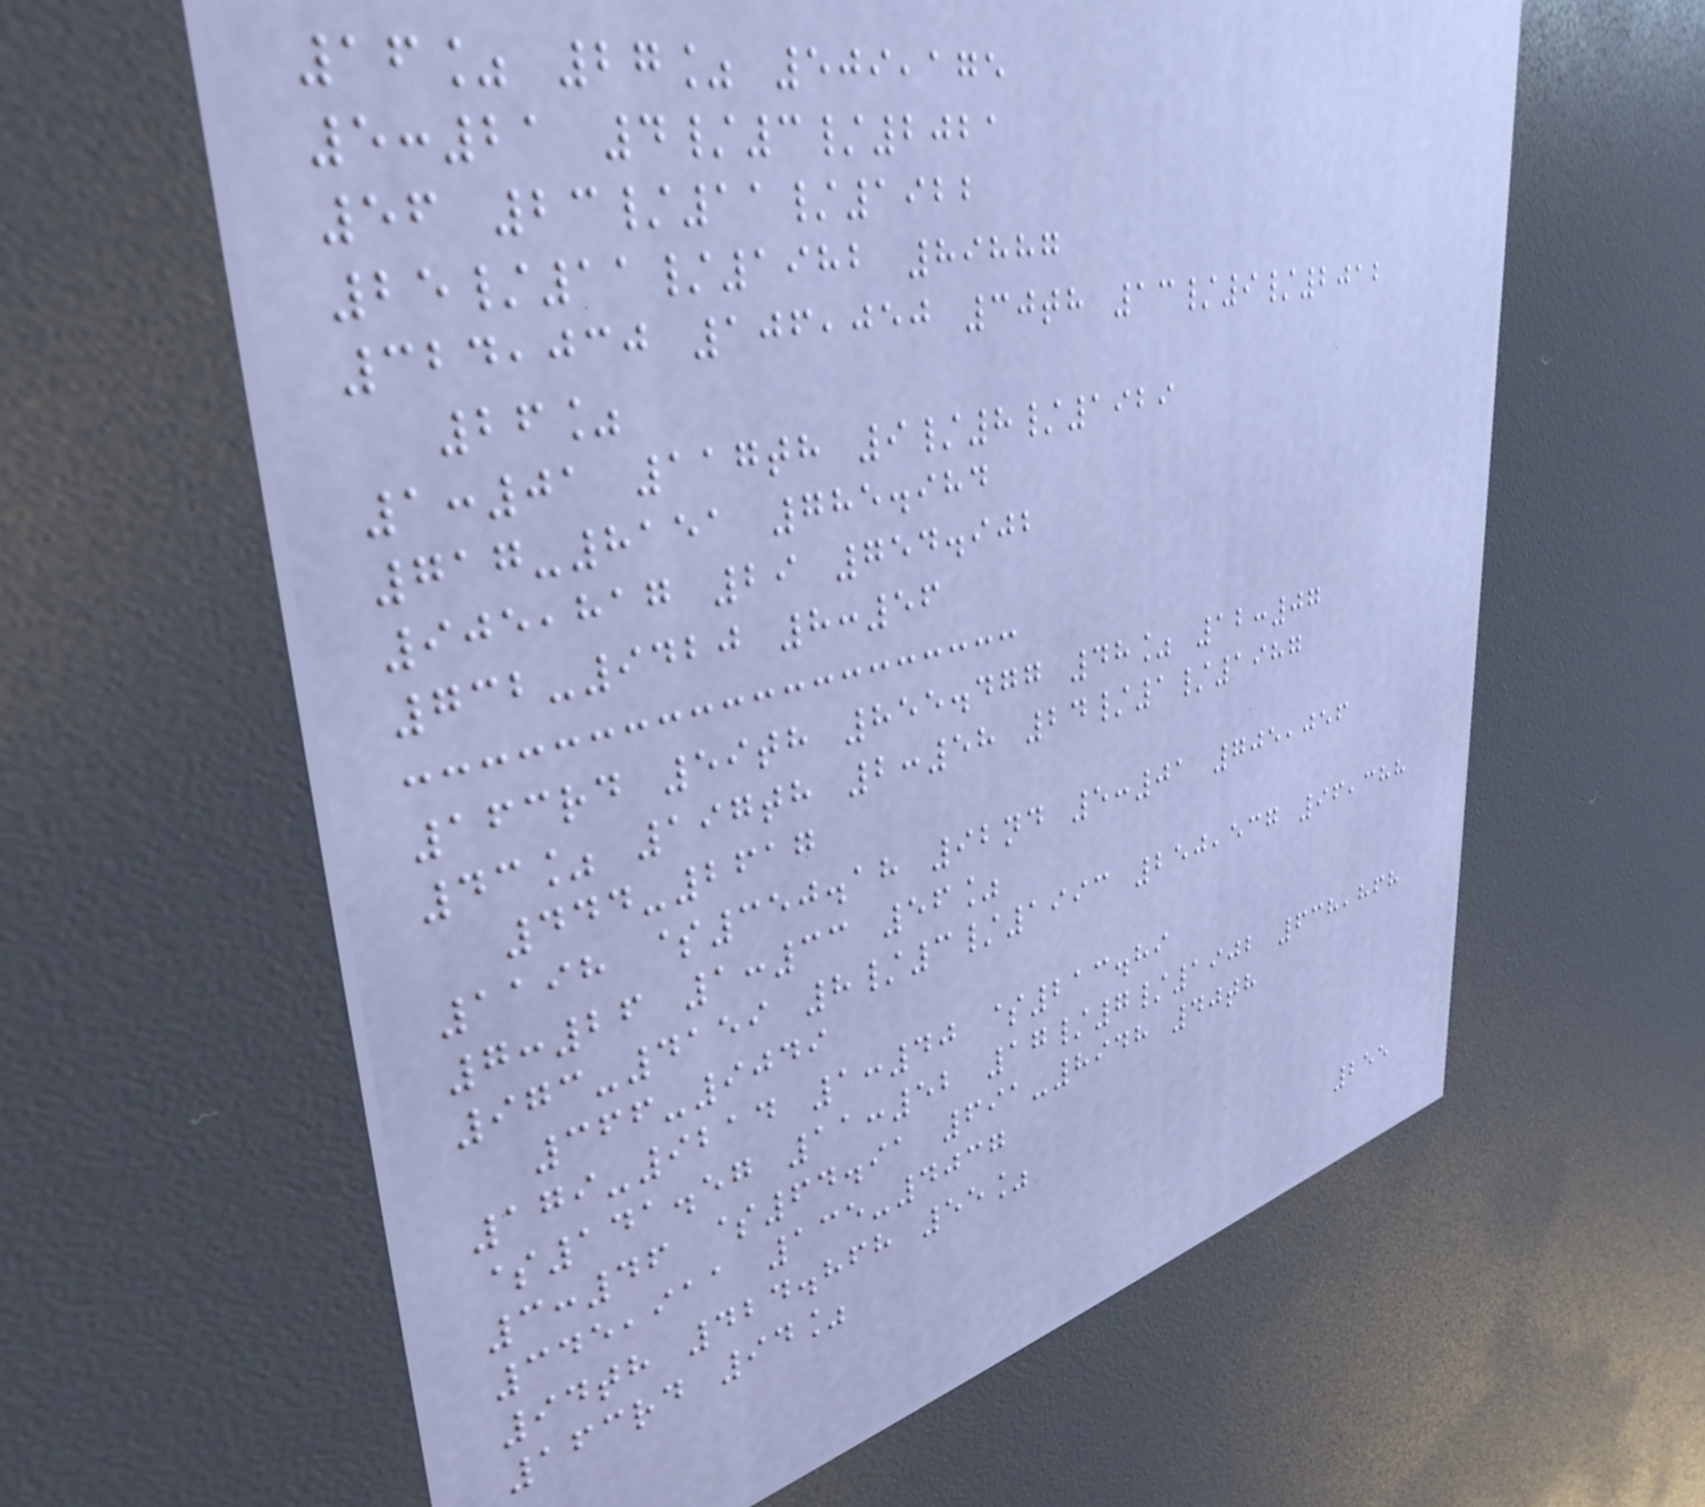16% 27% 509,175
5:21 4/3/2021
56 23/11/1922
25/11/1982 89887
324,030 106,050 30th 13/9/2012
26%
1:01 117th 9/8/1929
717-8151 785.984
905,817 29 754.902
732-9420 8:56
163rd 59th 855.477 48% 12:07
43% 197th 2:58 24/1/1987
444-2617
1198 $350.18 92nd 5:01 705,056
7:26 1:33 56%
973-4159 8/3/1993 250,537 96,388
366-9049
179-9214 1:40 $213.89
$141.57 11:52 17/7/1902 638,868
3:46 $64.91 691-8948 40th
345,911 135-4037
94th 424.868 55%
163rd 94%
255
